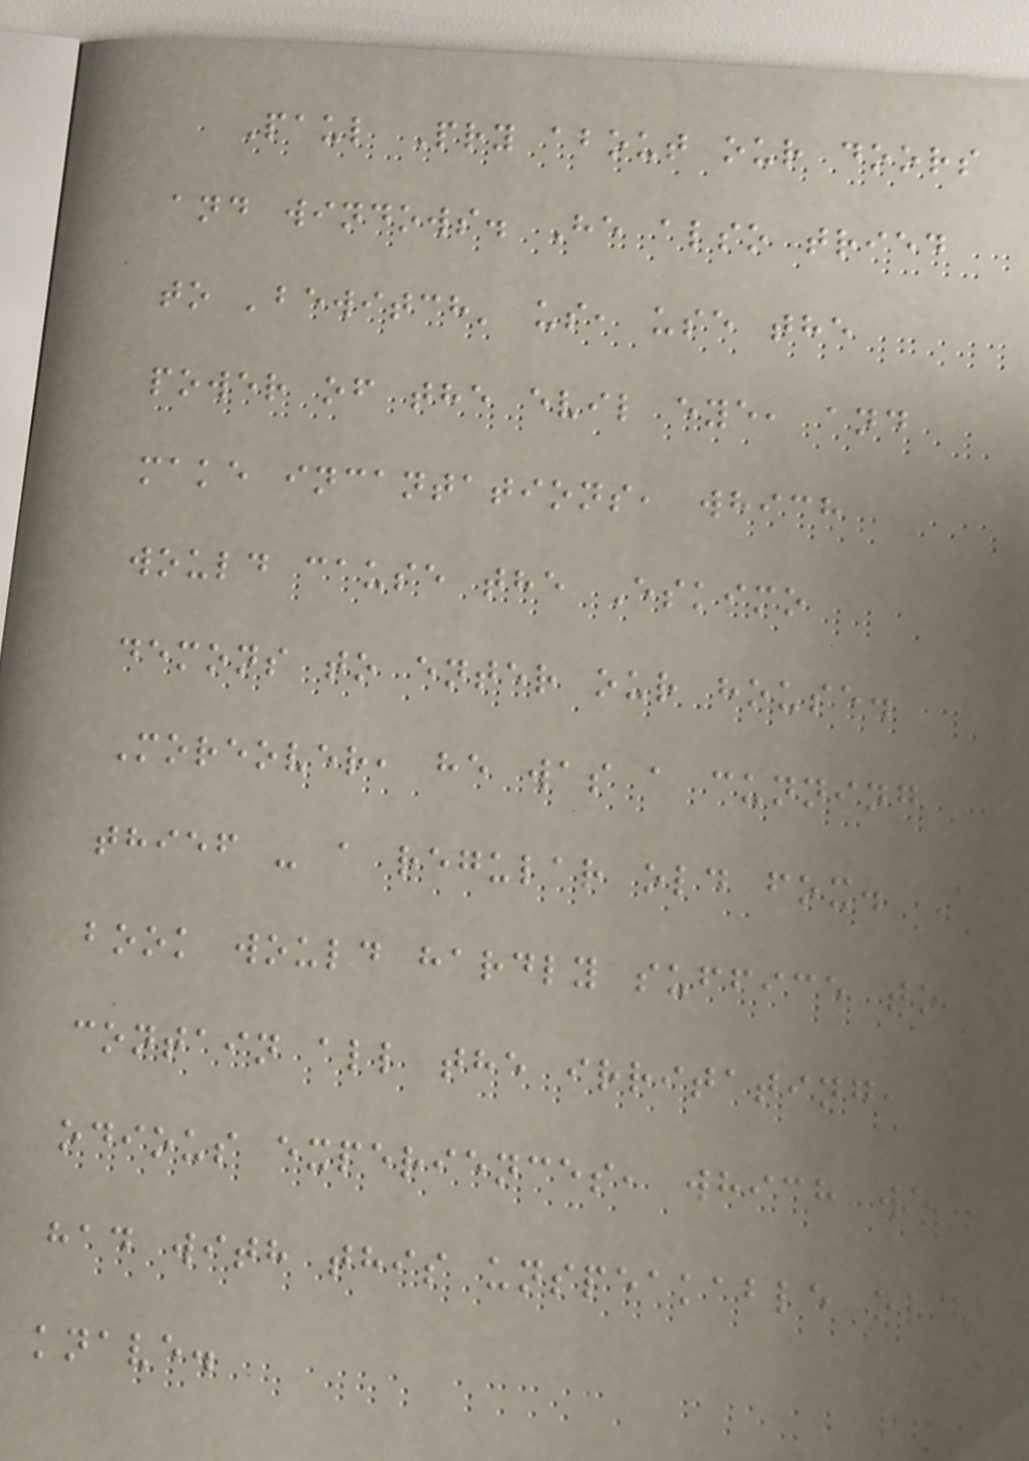Paul Pry about our doors
and windows. He also tried
to 'bewitch' us, use the
power of the evil eye, and
make incantations, which
would cause the Eskimo
demons to enter our house.
Moreover, he was a cunning
thief - a regular old fox. A
book would hardly suffice to
contain all the irritating,
odious experiences, which we
had with this unspeakable old
knave.
